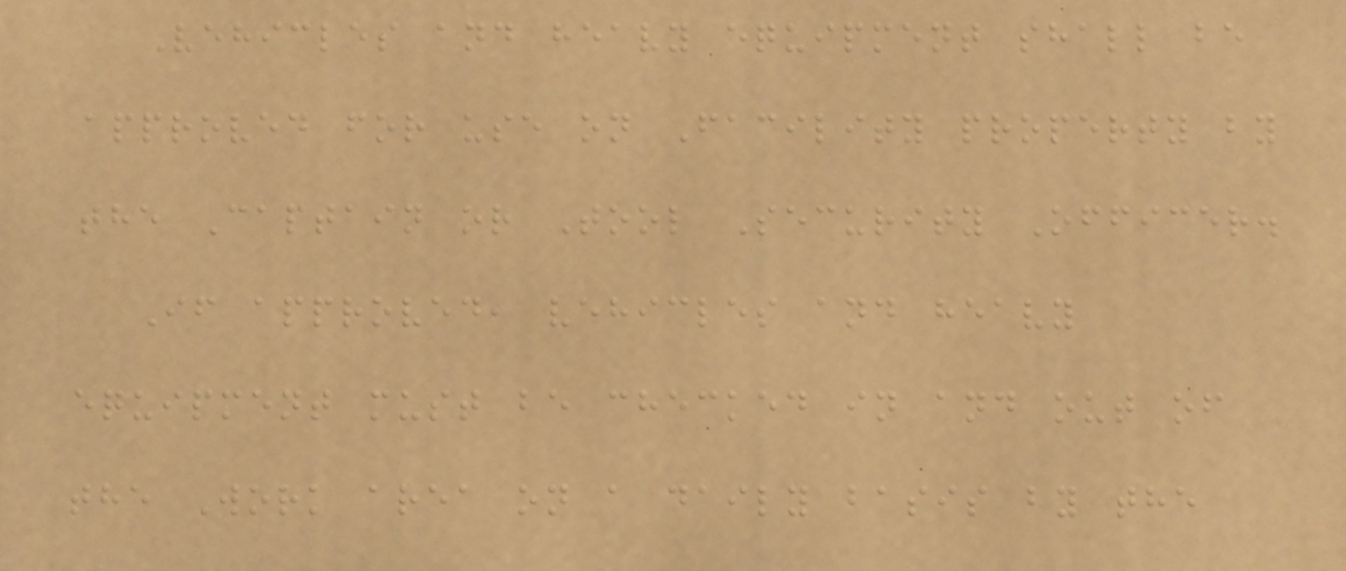Vehicles and heavy equipment shall be
approved for use on Facility property by
the Captain or Tool Security Officer.
If approved, vehicles and heavy
equipment must be checked in and out of
the Work area on a daily basis by the
